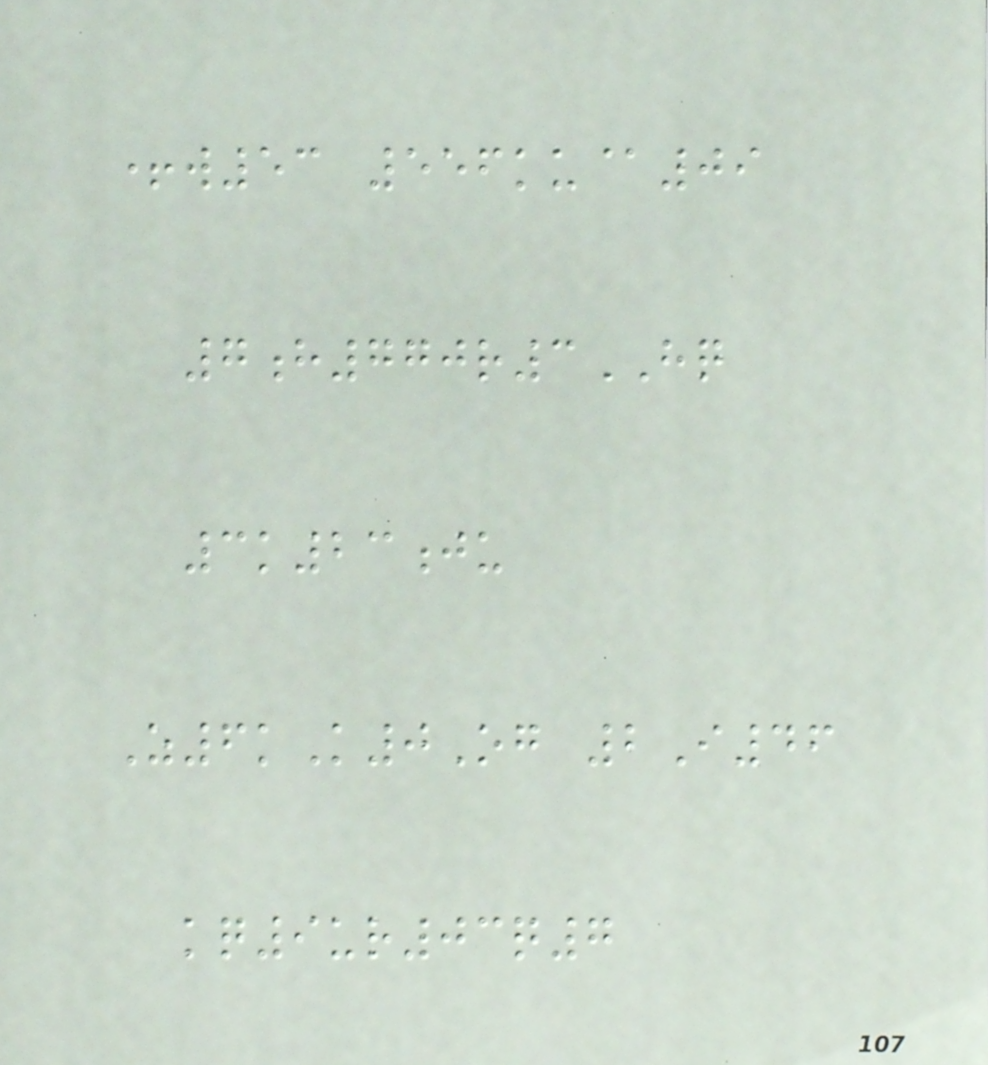+w53 556ku@09
7h770r3HQ
3k23ju
Z6kK0Og 2I46
kq9ur03q7
